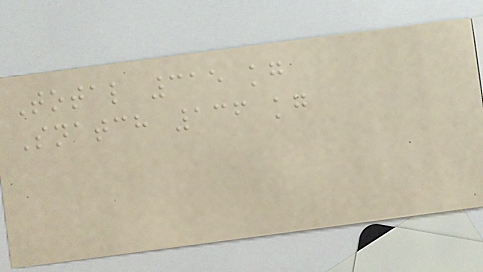Total 315 kg
Snatch 136 kg
